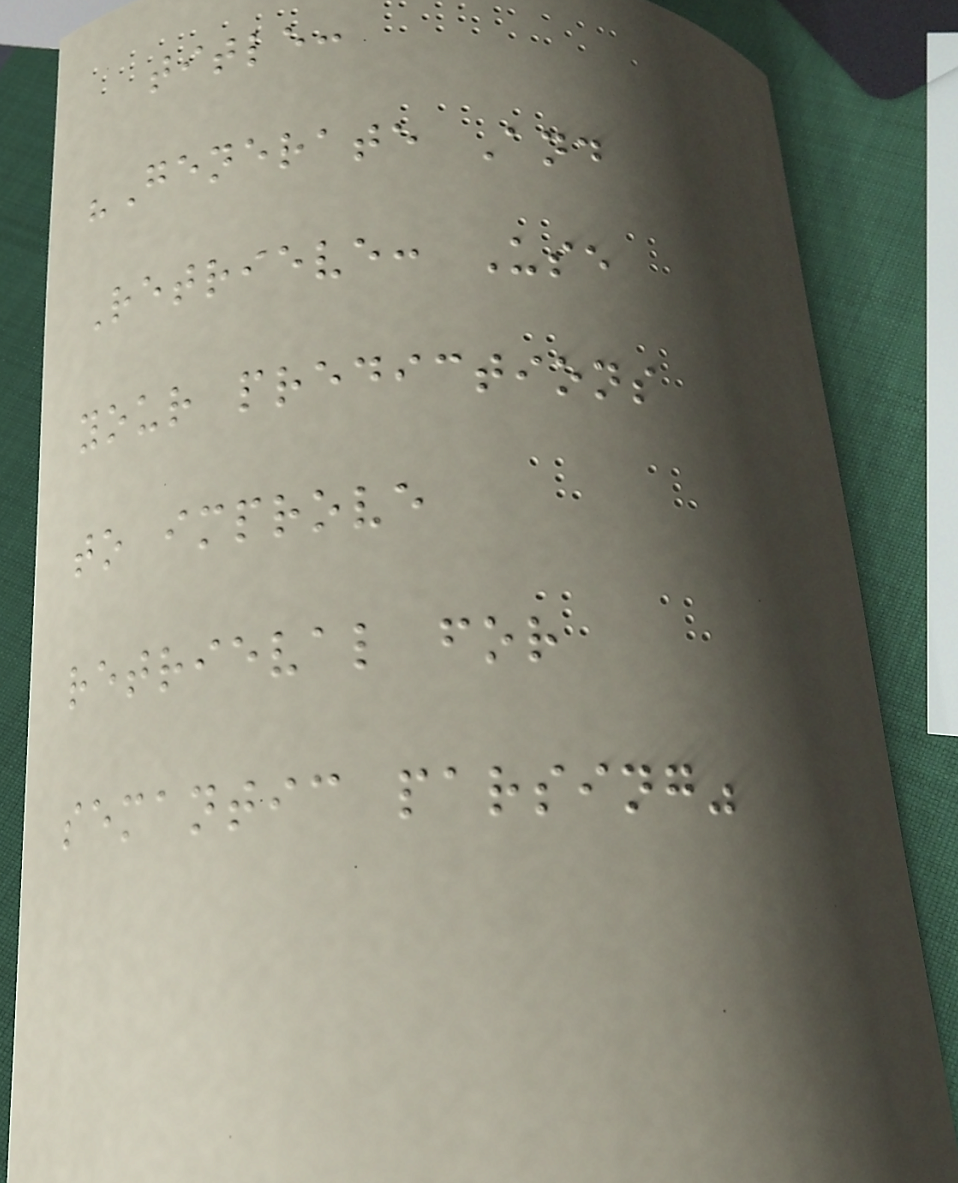title:
"Generate And
Retrieve: Use
your predictions
to improve
retrieval for
semantic parsing"
